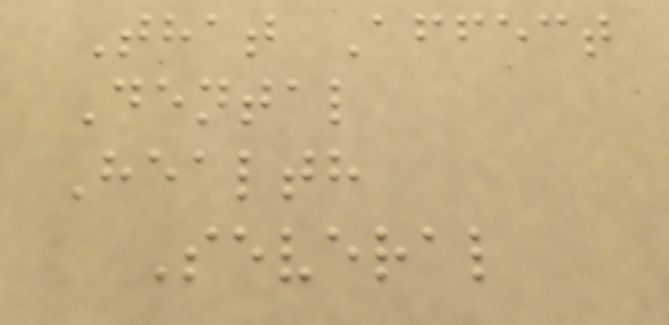That Affect
Dental
Health
Several
